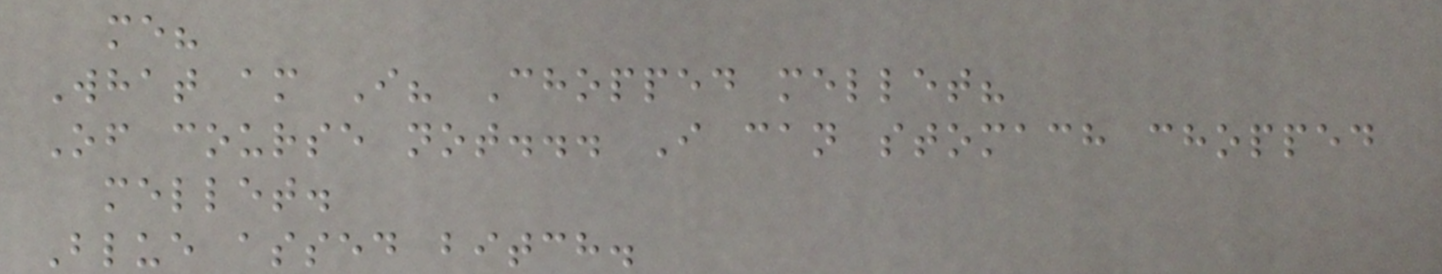me?
What am I? Chopped mellet?
Of course not... I can stomach chopped
mellet.
Blue assed bitch.
